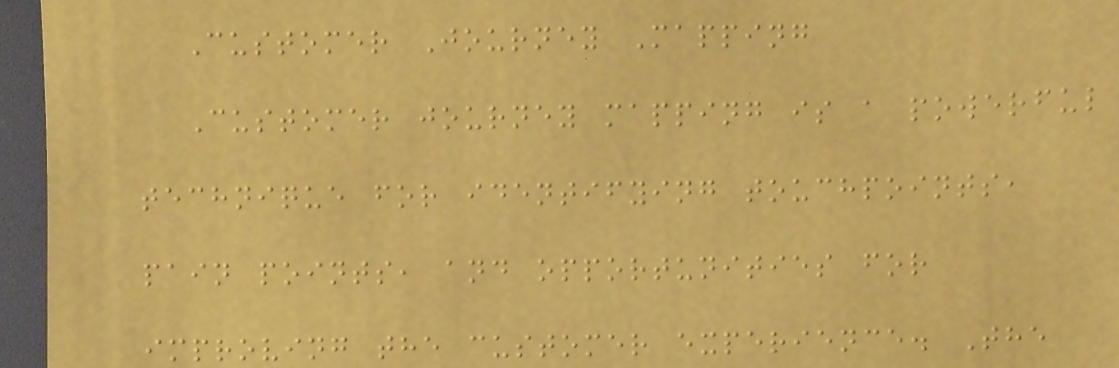Customer Journey Mapping
Customer journey mapping is a powerful
technique for identifying touchpoints,
pain points, and opportunities for
improving the customer experience. The
